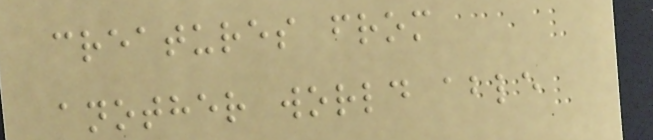creatures from
another world able
